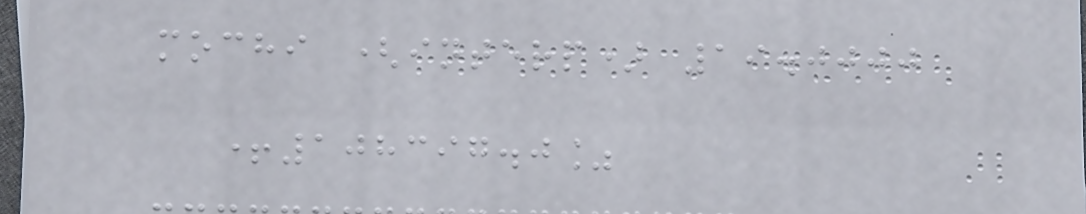mochi (interp) 19.0000
+108397.0%
